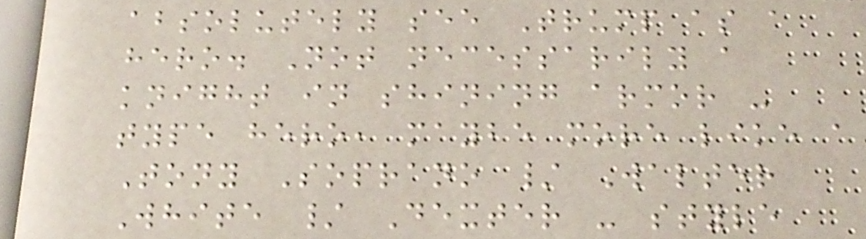absolutely see Trump as a
hero. Not necessarily a
knight in shining armor -
type hero, maybe more like a
Tony Soprano / Walter
White / Dexter - style
